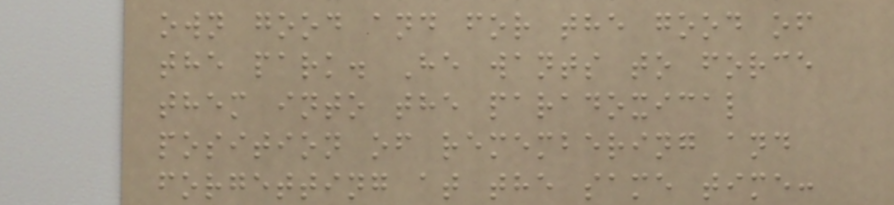own good and for the good of
the park. He wants to force
them into the paradoxical
position of remembering and
forgetting at the same time:
